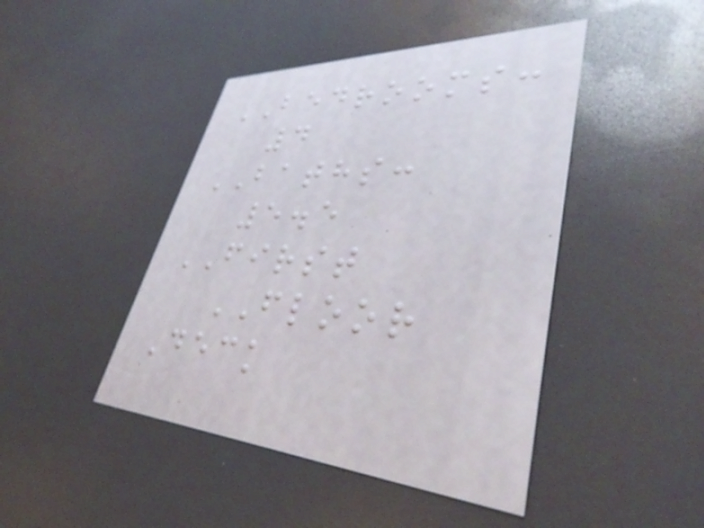BEDROOMS:
4
BATHS:
5.5
FIRST
FLOOR
Deck
